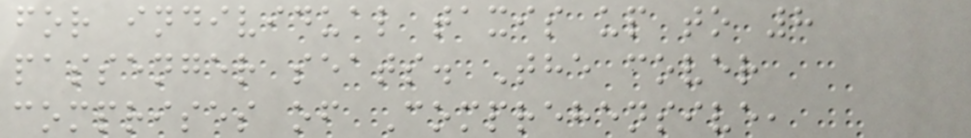for individual taxis up to 8
passenger seats. The cover
comprises of Comprehensive,
